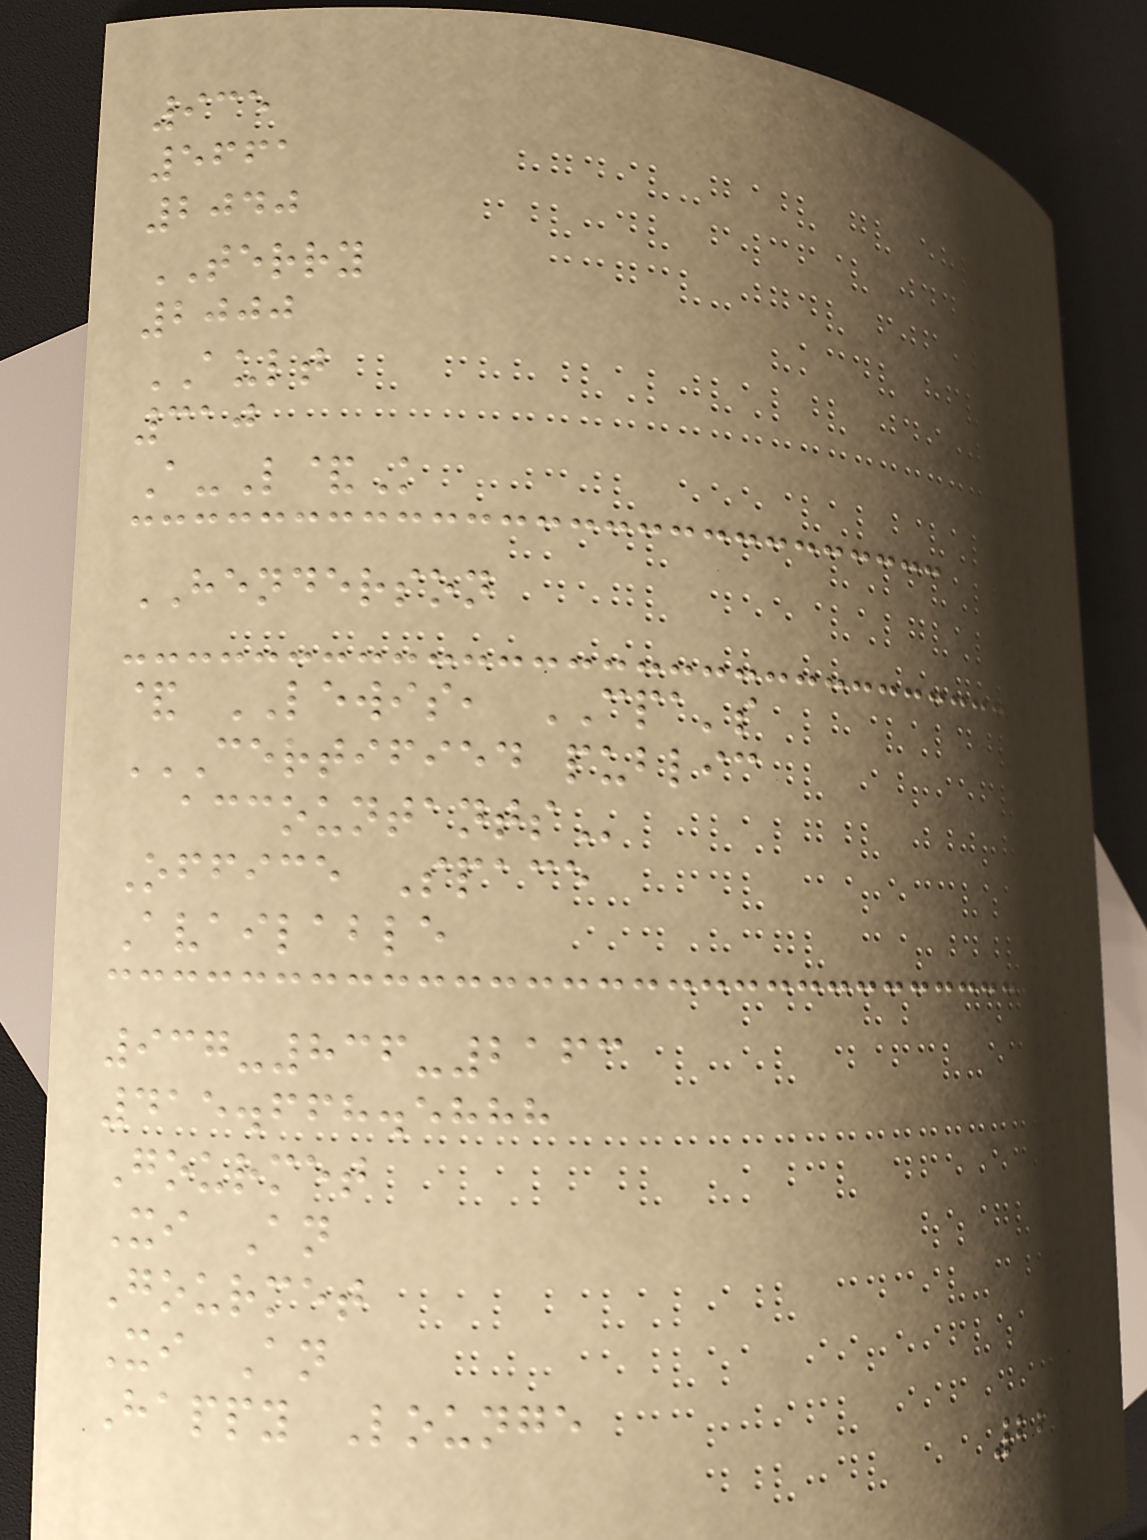935
5661
2040
TERRY
2000
AULT
310
A-L&K
HENDERSON
& LEWIS, CPA's
CERTIFIED PUBLIC
ACCOUNTANTS
Office Space
Available
937-836-2163
415.668.5888
Gourmet
Xi An
Gourmet
Xi An
Happy Lounge
224
